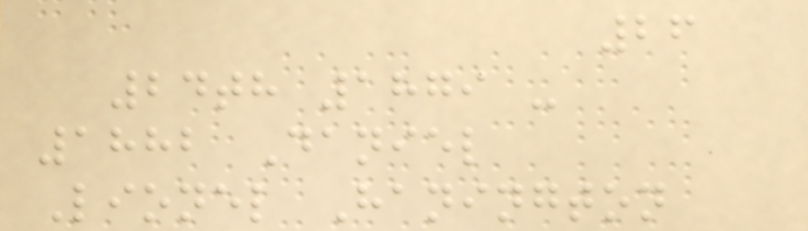26
24th 1879 -
1882 Daniel
Lionel Hanington
